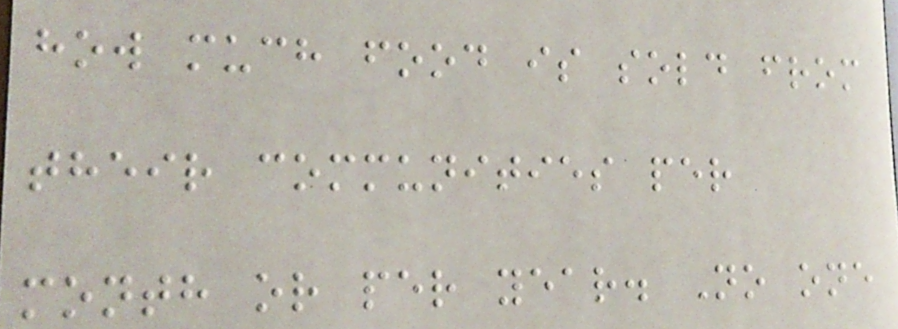how much food is sold from
their communities per
month or per year. No one
